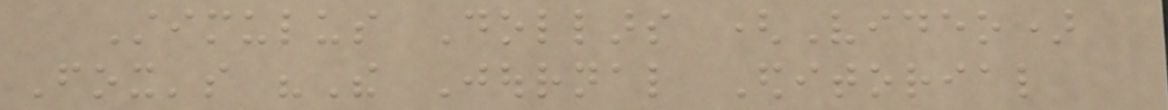Stimulus Dollars (Video)
Fox's "The Journal Editorial
